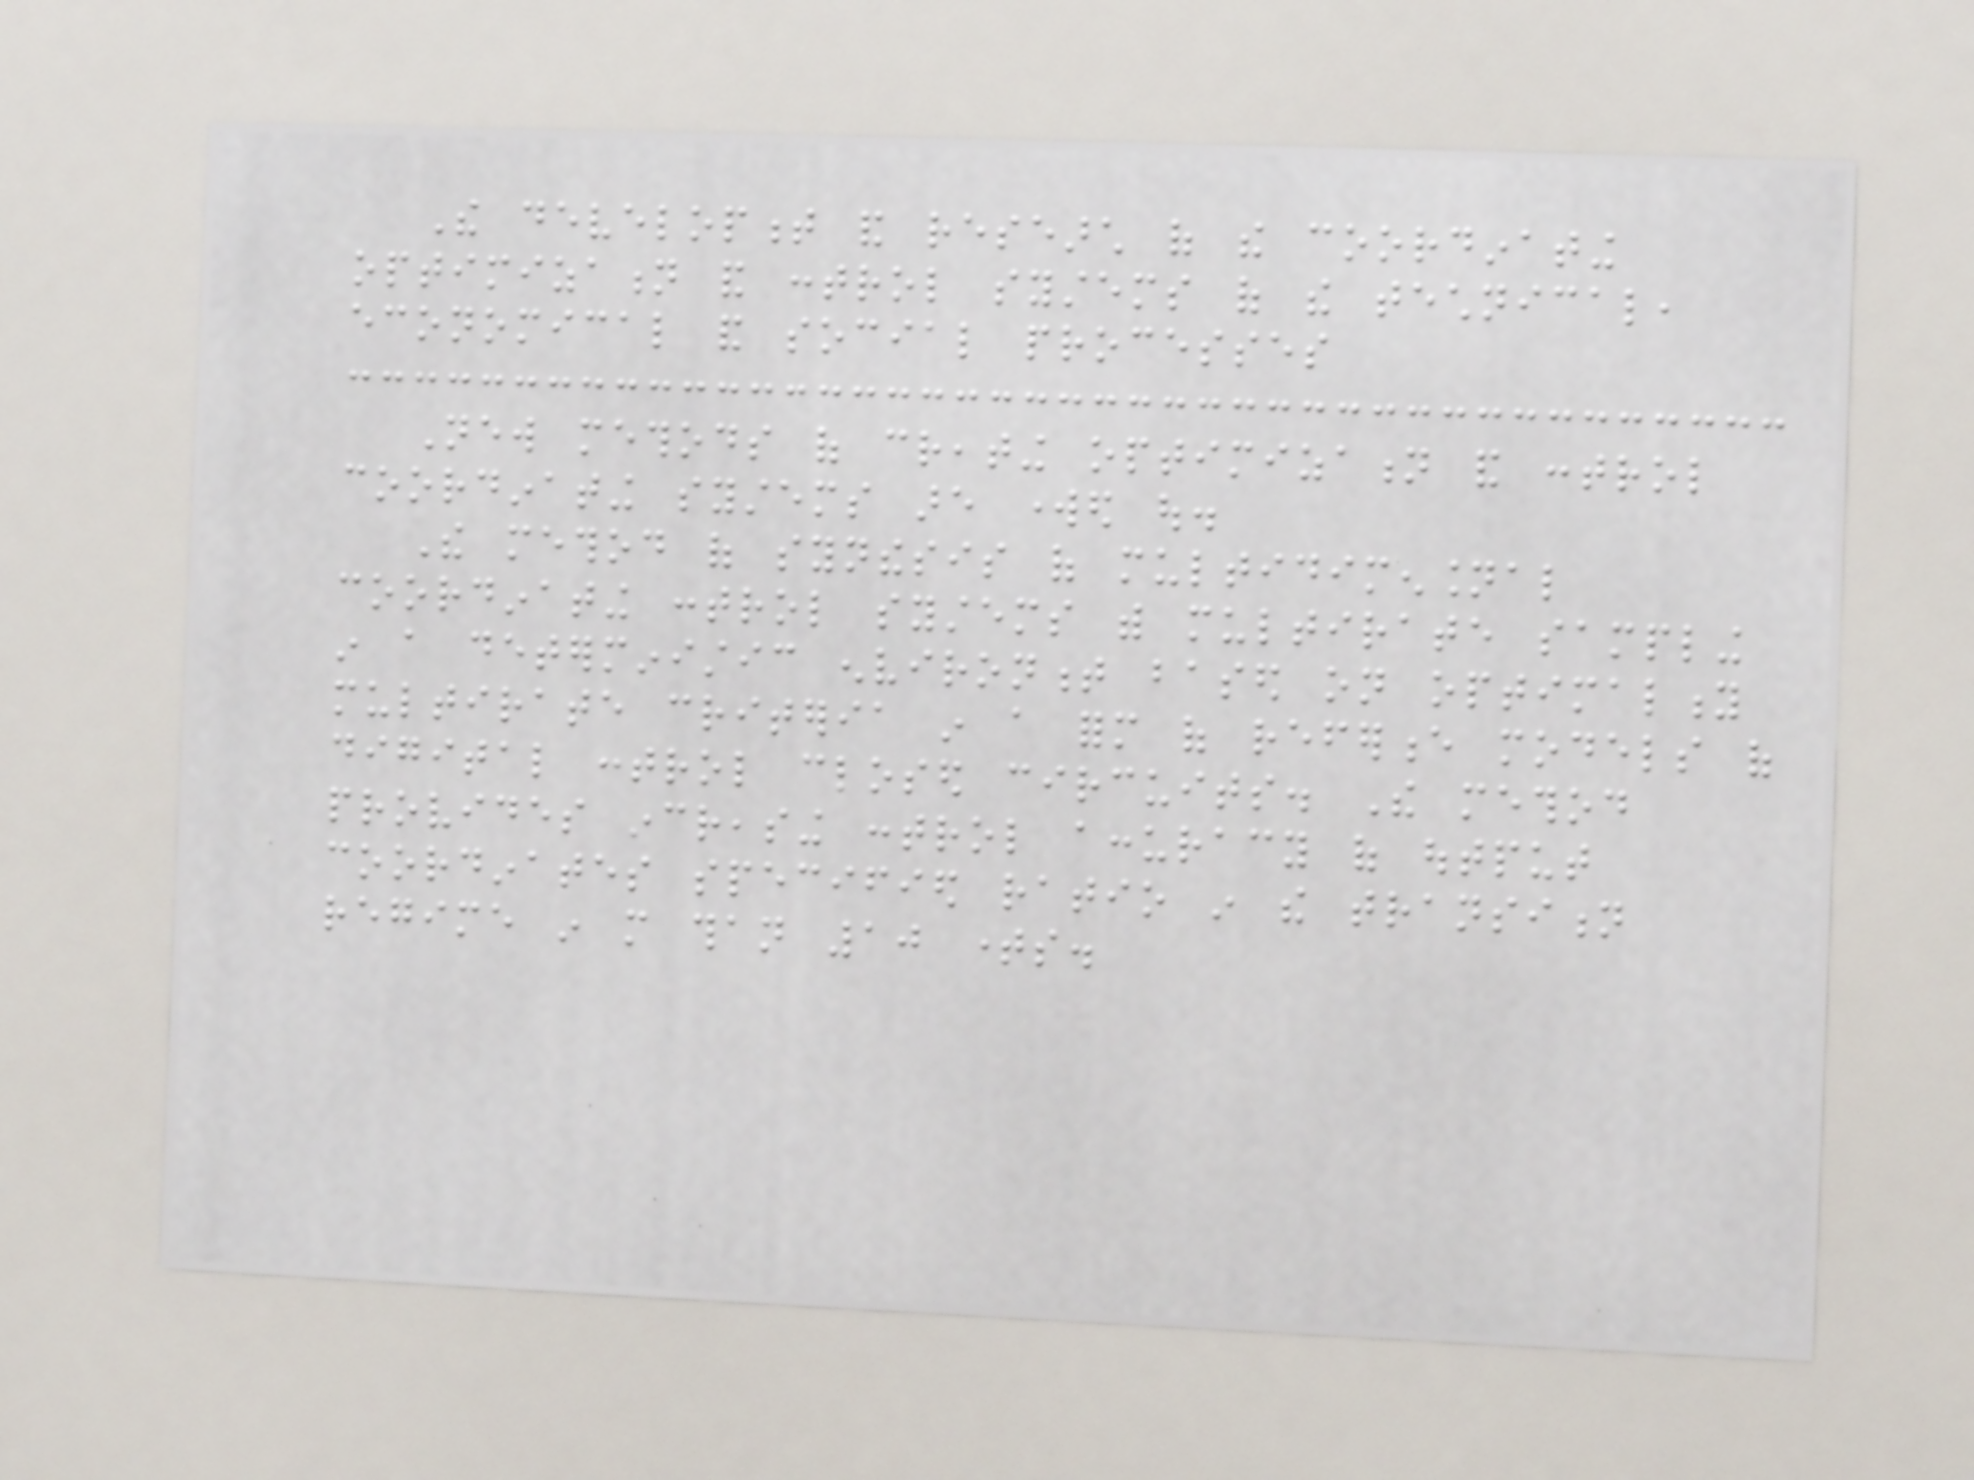The development and research of the coordinating
optimization and control systems of the technical,
economical and social processes
New methods of creating optimization and control
coordinating systems are worked out.
The method of synthesis of multidimensional
coordinating control systems with multirate sampling
in a deterministic environment based on optimality
multirate criteria in a form of reference models of
digital control closed circuits. The method
provides increasing control accuracy of output
coordinates specified ratio in the transition
regime in more than 10 times.
